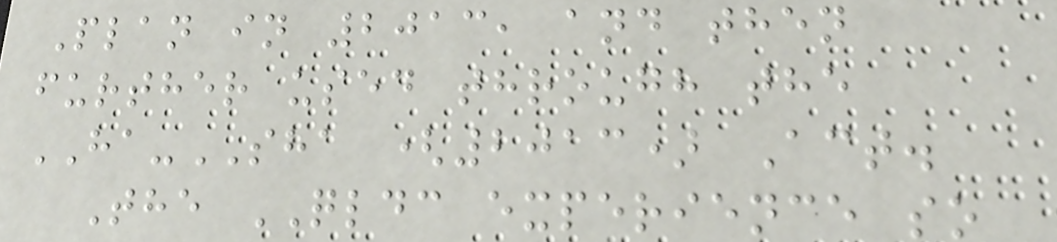Plan in 2013, and then
further used through the
HA-SHA (2013) Act.
The QLDC experience so
